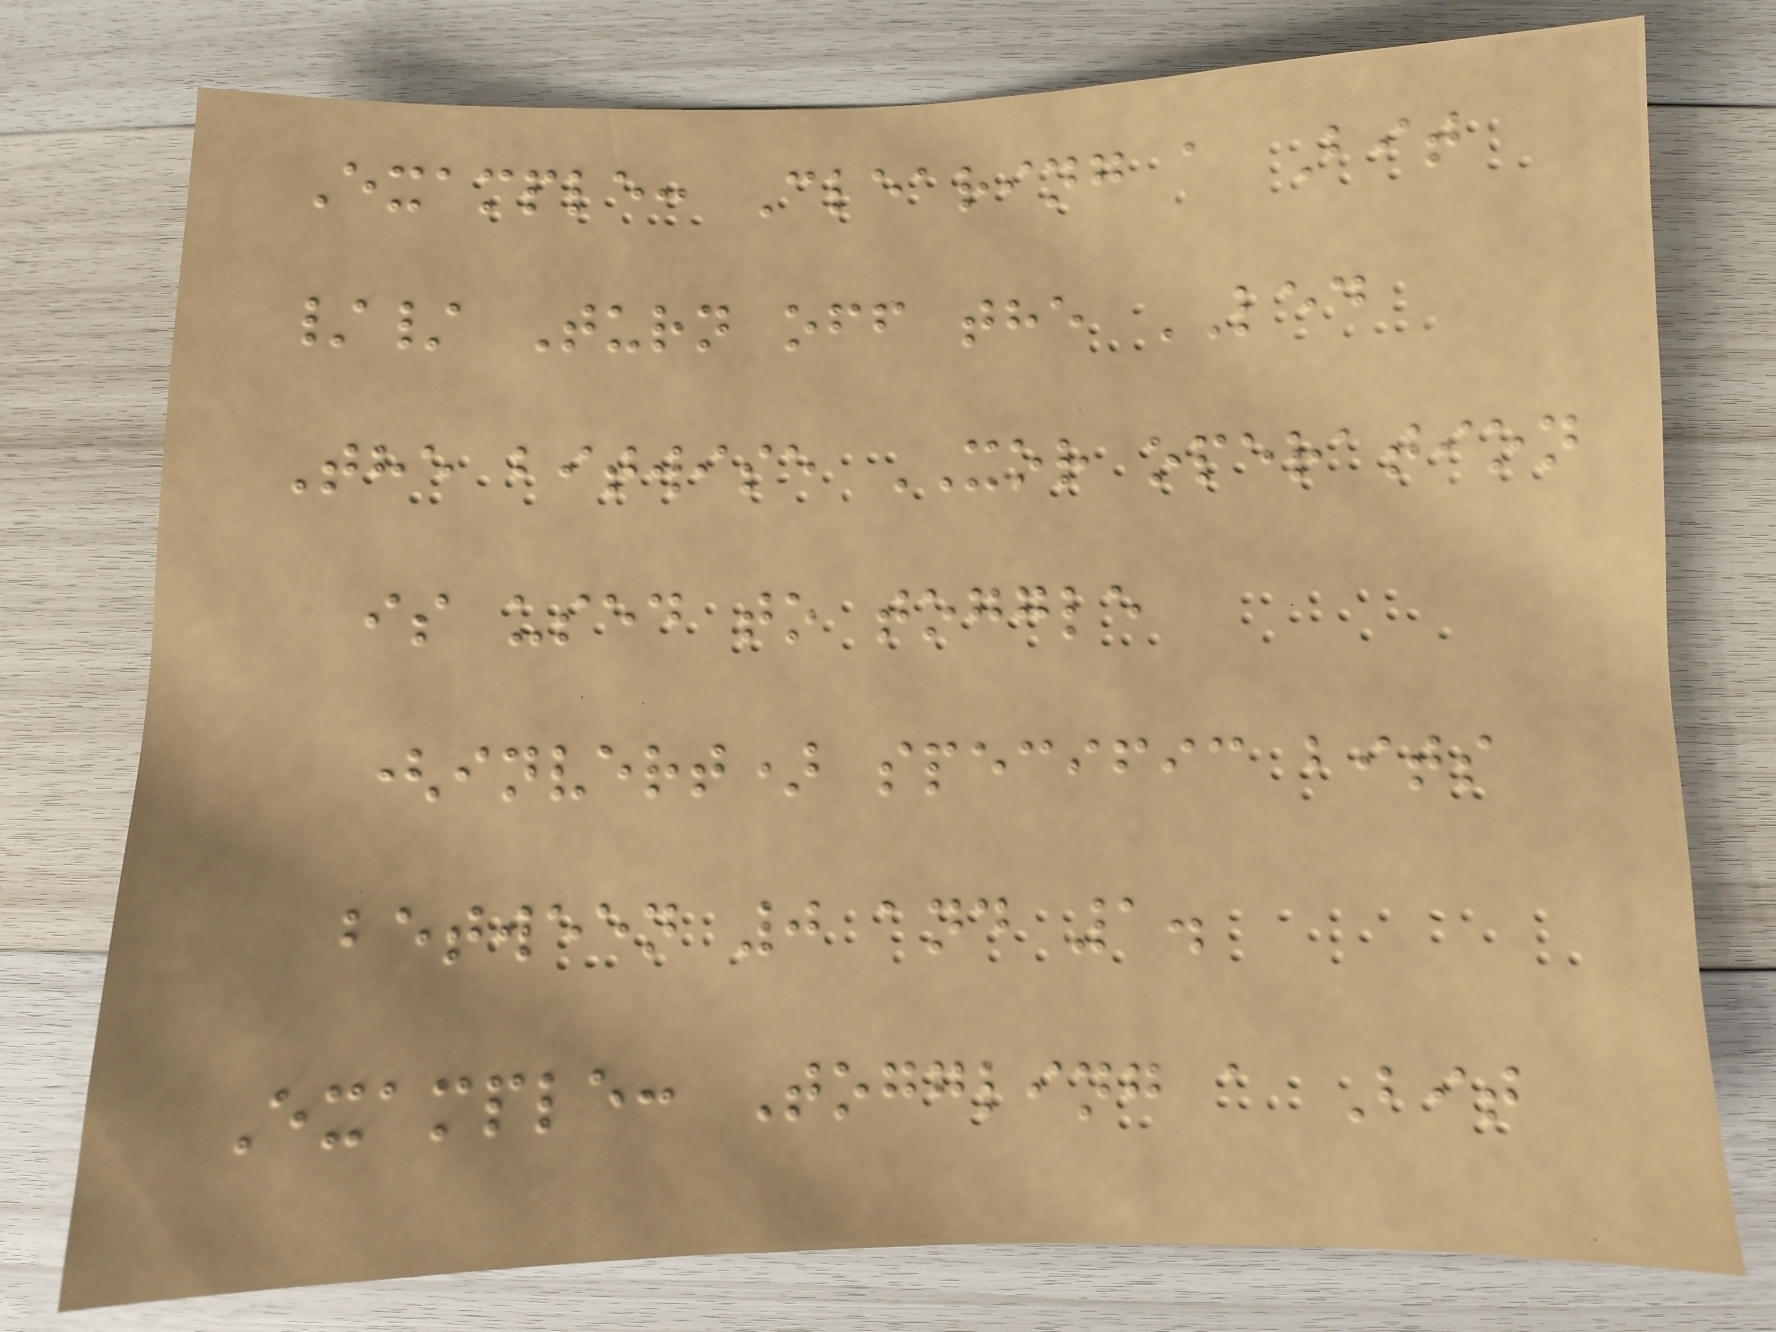Example: Clearing a Bit
// Turn off the LED
The bitwise XOR operation
is used to toggle
(invert) specific bits
between 0 and 1.
Example: Toggling a Bit
